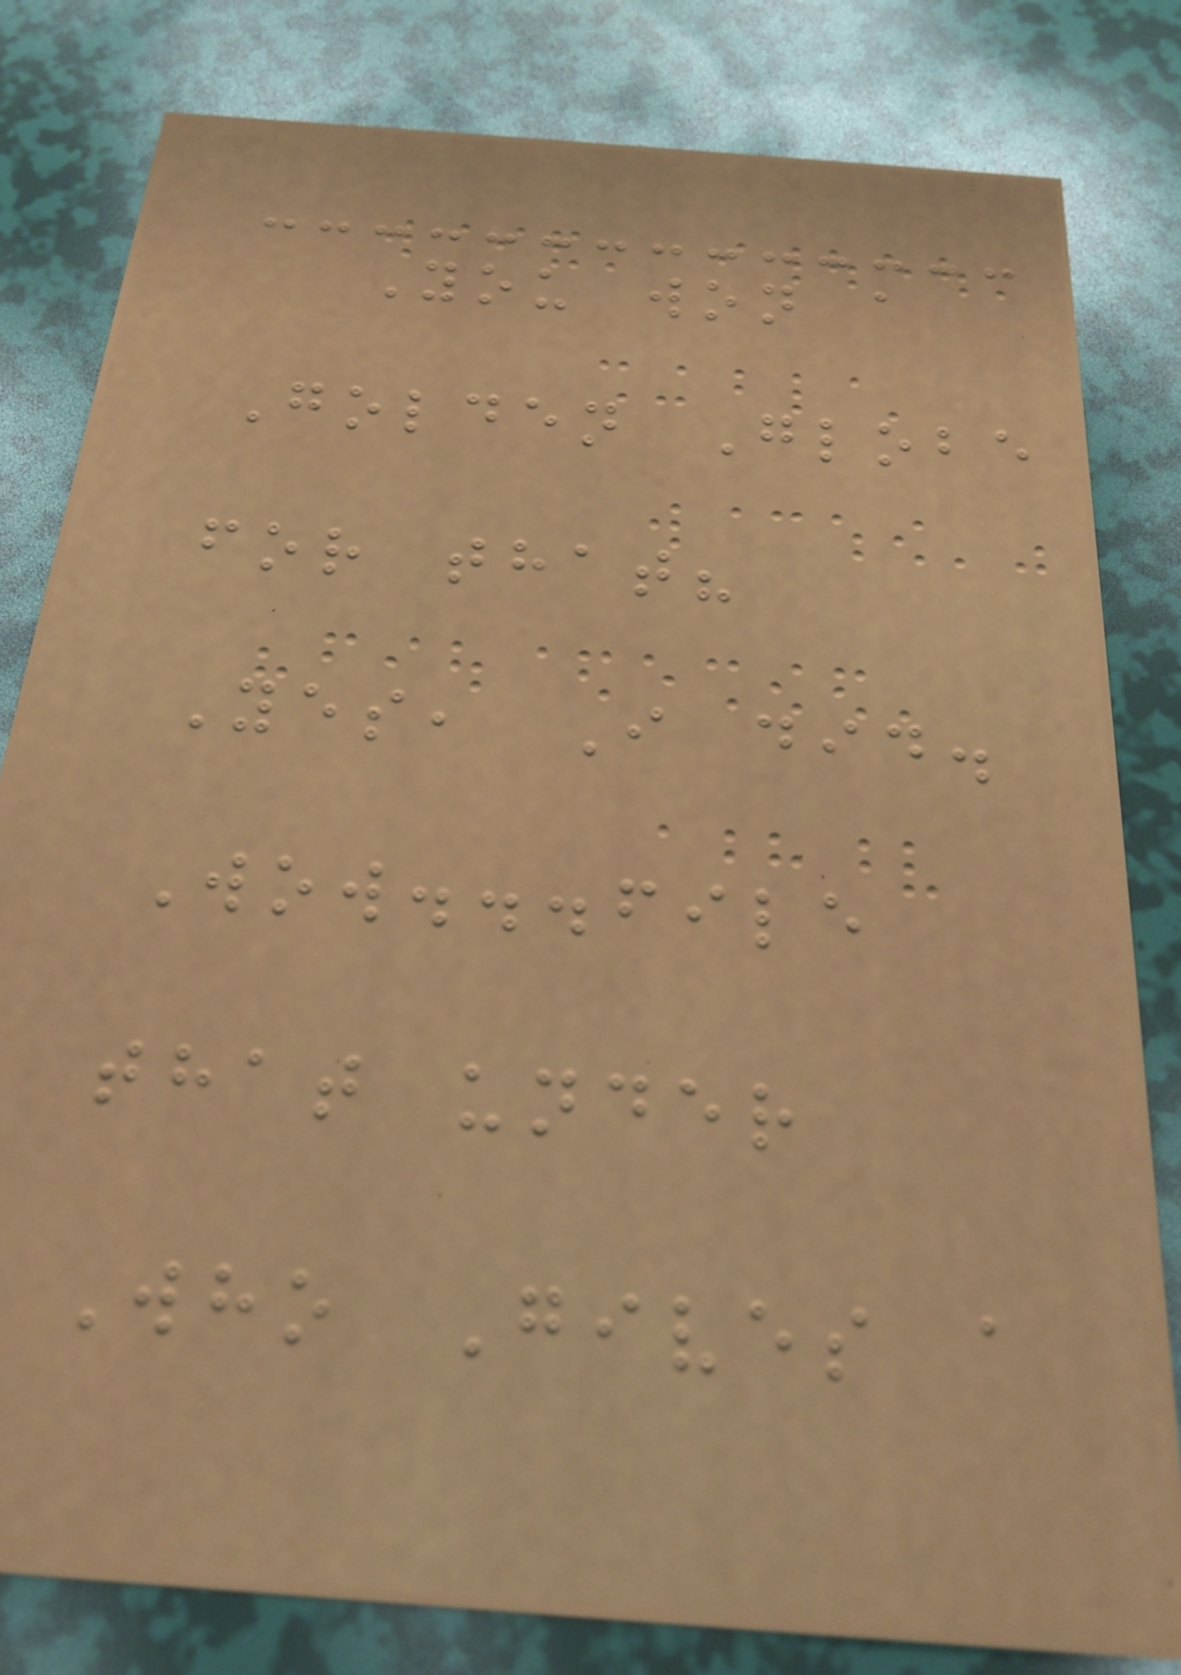You won a
Golden Globe
for that?
Yes, I did.
Wow...file
that under
Who Gives a
